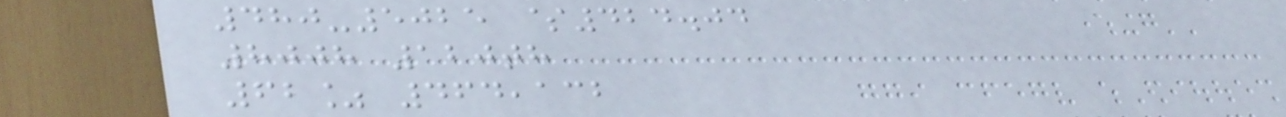480-5025 $424.04
8008 120th
62% 464,132
